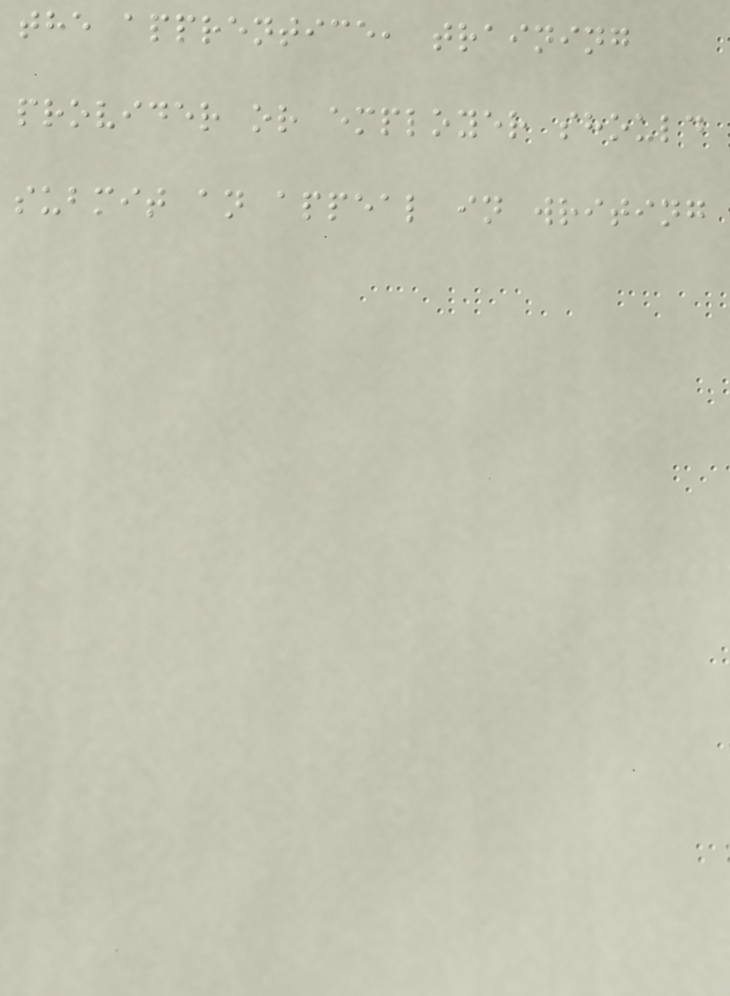the apprentice, training
provider or employer should
submit an appeal in writing
